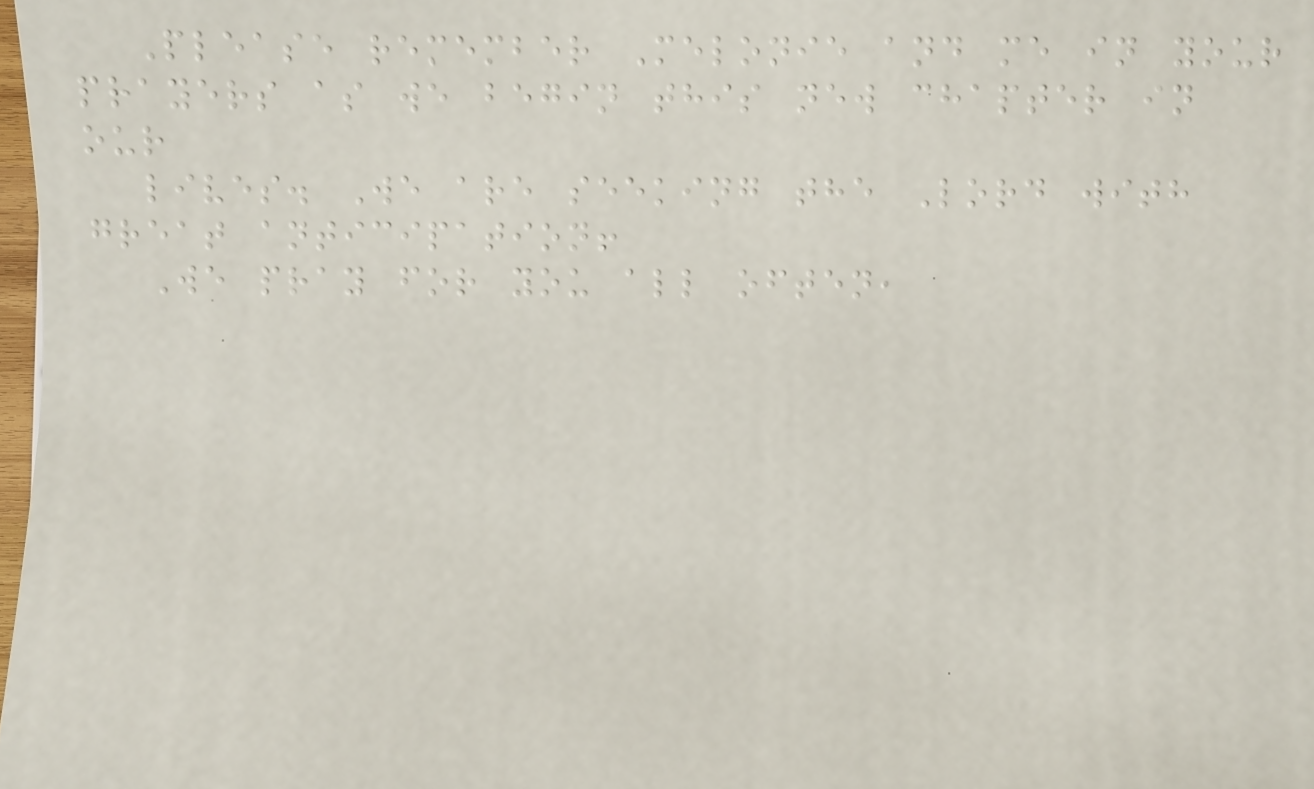Please remember Melonie and me in your
prayers as we begin this new chapter in
our
lives. We are seeking the Lord with
great anticipation!
We pray for you all often,
